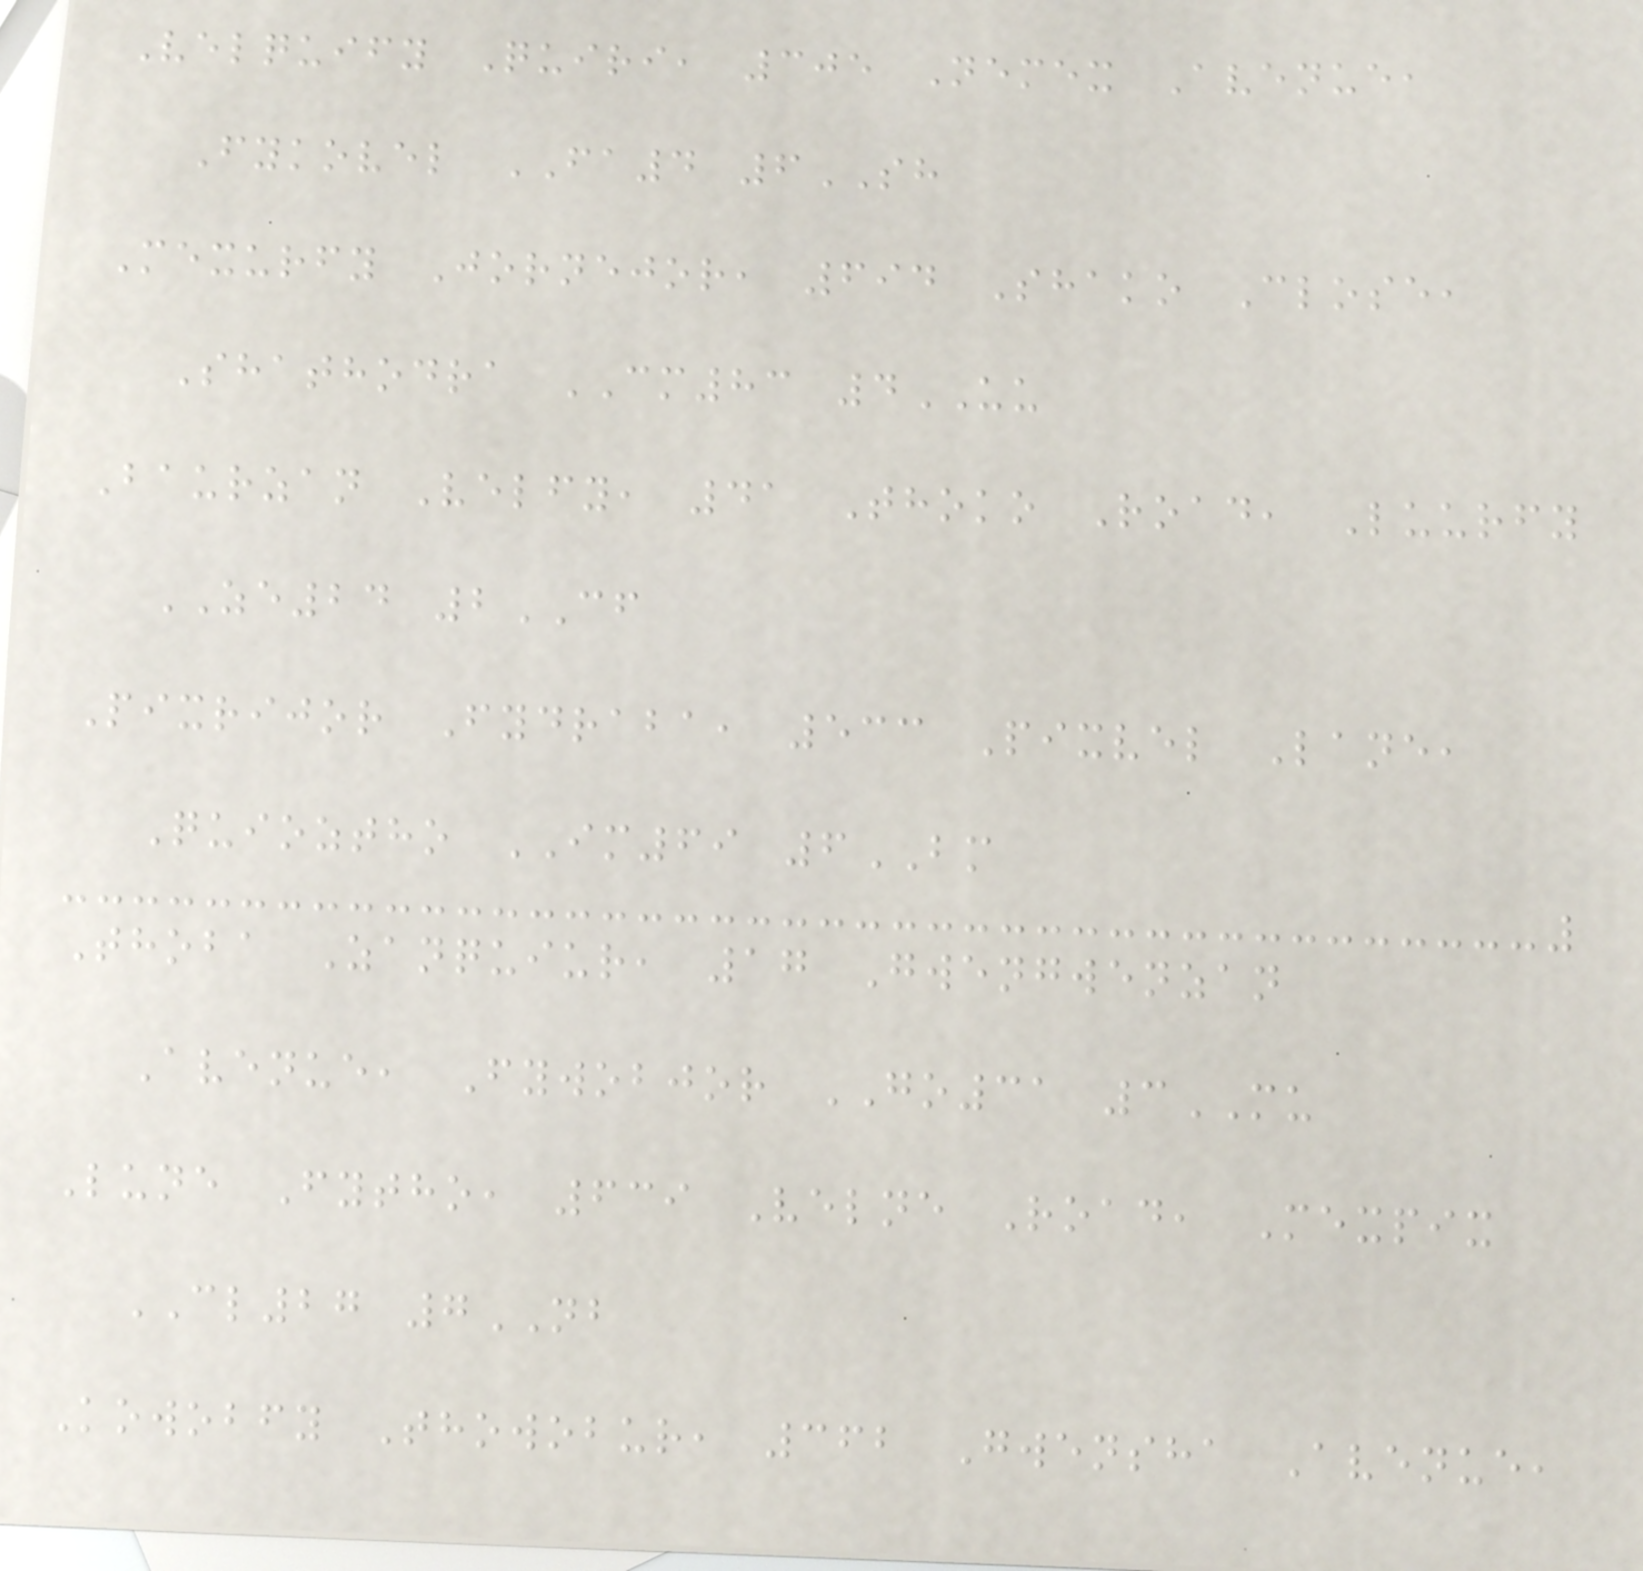Velquify Quiri, 305 Nemex Avenue,
Fykovel FA4 6SH
Mexurfy Jornejor, 694 Shako Close,
Shathodra CM83 4UU
Baurzan Velfy, 41 Thoko Road, Luurfy
ZE24 2CF
Pixrijor Fydraba, 533 Pixvel Lane,
Quioztho IM69 6BM
Thoba Zanquiur, 17 Gwengwenzan
Avenue, Fywobjor GO31 3MU
Lune Fytho, 639 Velne Road, Mexpix
CL27 7NB
Kowobfy Thowobur, 362 Gwensha Avenue,
